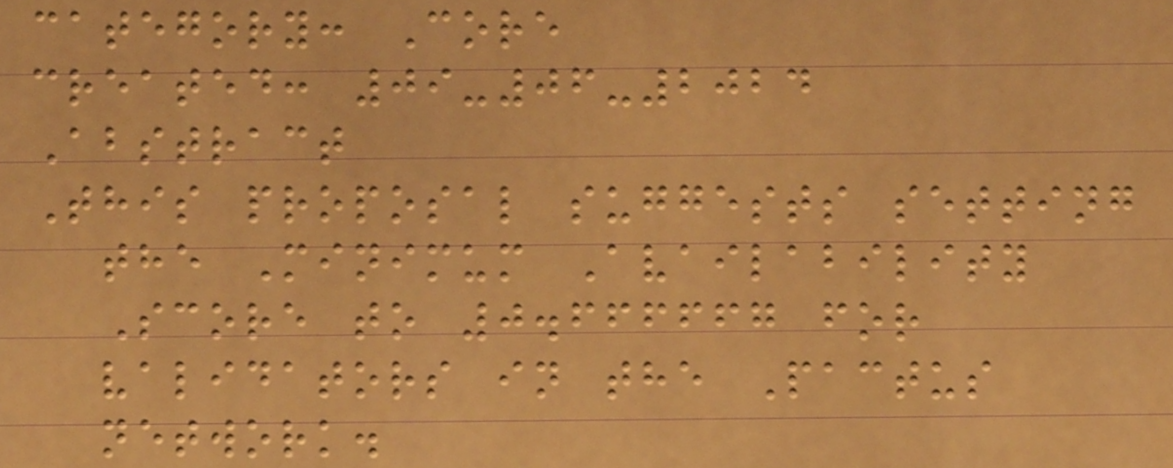category: Core
created: 09-06-2024
Abstract
This proposal suggests setting
the Minimum Availability
Score to 0.666667 for
validators in the Pactus
network.
